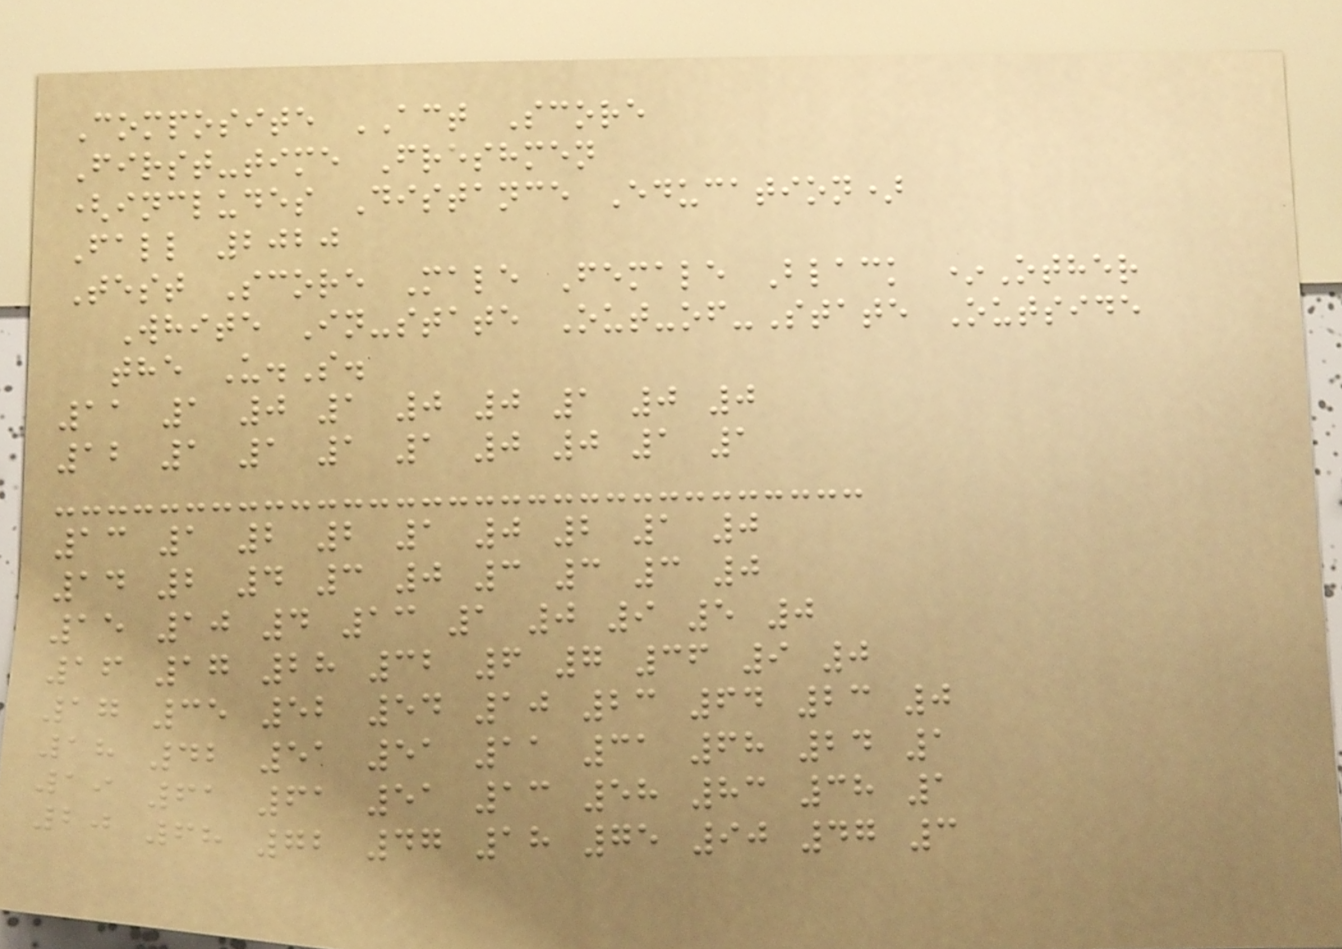Composite ACT Score
First-time Freshmen
(includes Distance Education)
Fall 2020
Test Score Male Female Black *Other
White In-state Out-of-State Outside
the U.S.
11 1 0 1 0 0 1 0 0
12 1 1 1 1 0 0 1 1
13 1 2 2 1 0 2 1 0
14 2 4 3 0 3 3 3 0
15 10 4 13 1 0 9 5 0
16 17 28 32 6 7 36 9 0
17 35 52 54 10 23 64 23 0
18 42 51 51 11 31 68 24 1
19 61 61 51 13 58 83 38 1
20 68 72 47 18 75 90 47 3
